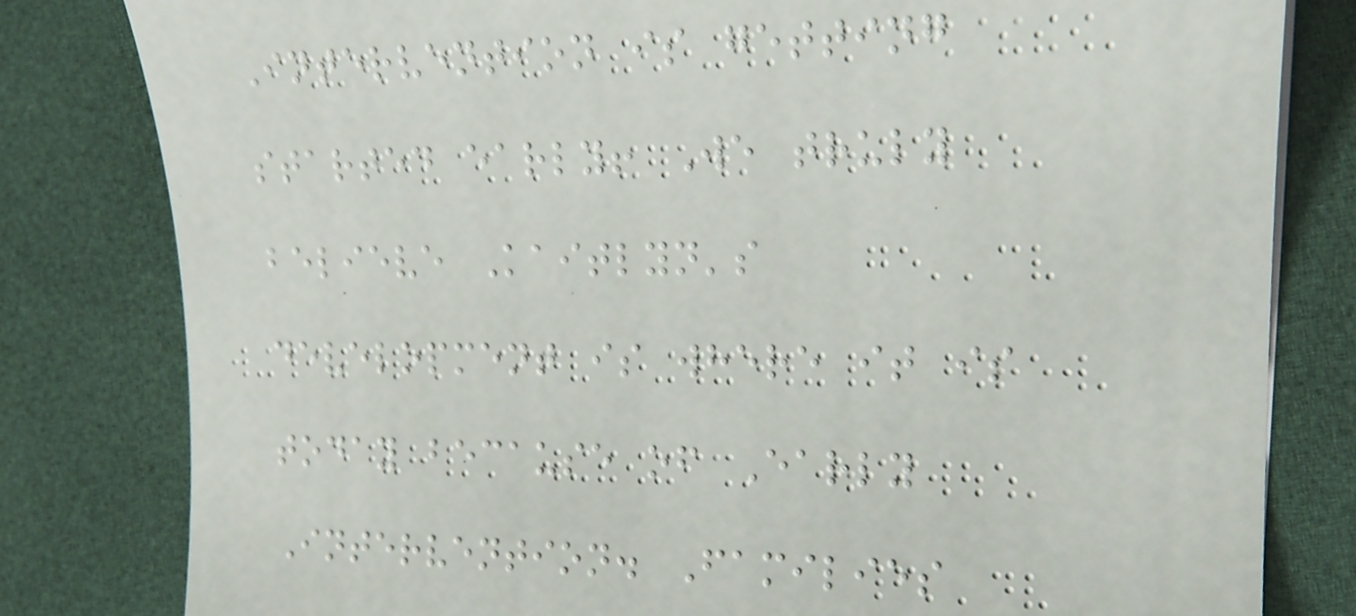Intervention is getting
started early! We truly
believe Kaitlyn's
development is where it is
today because of Early
Intervention. Families
